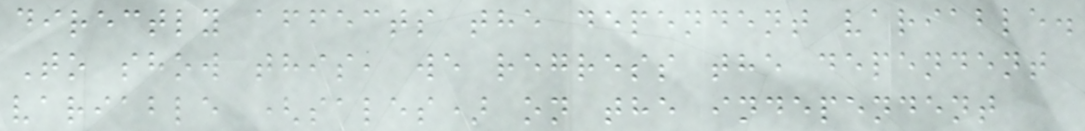directly affects the dependent variable.
To show this, we regress the dependent
variable (sales) on the independent
